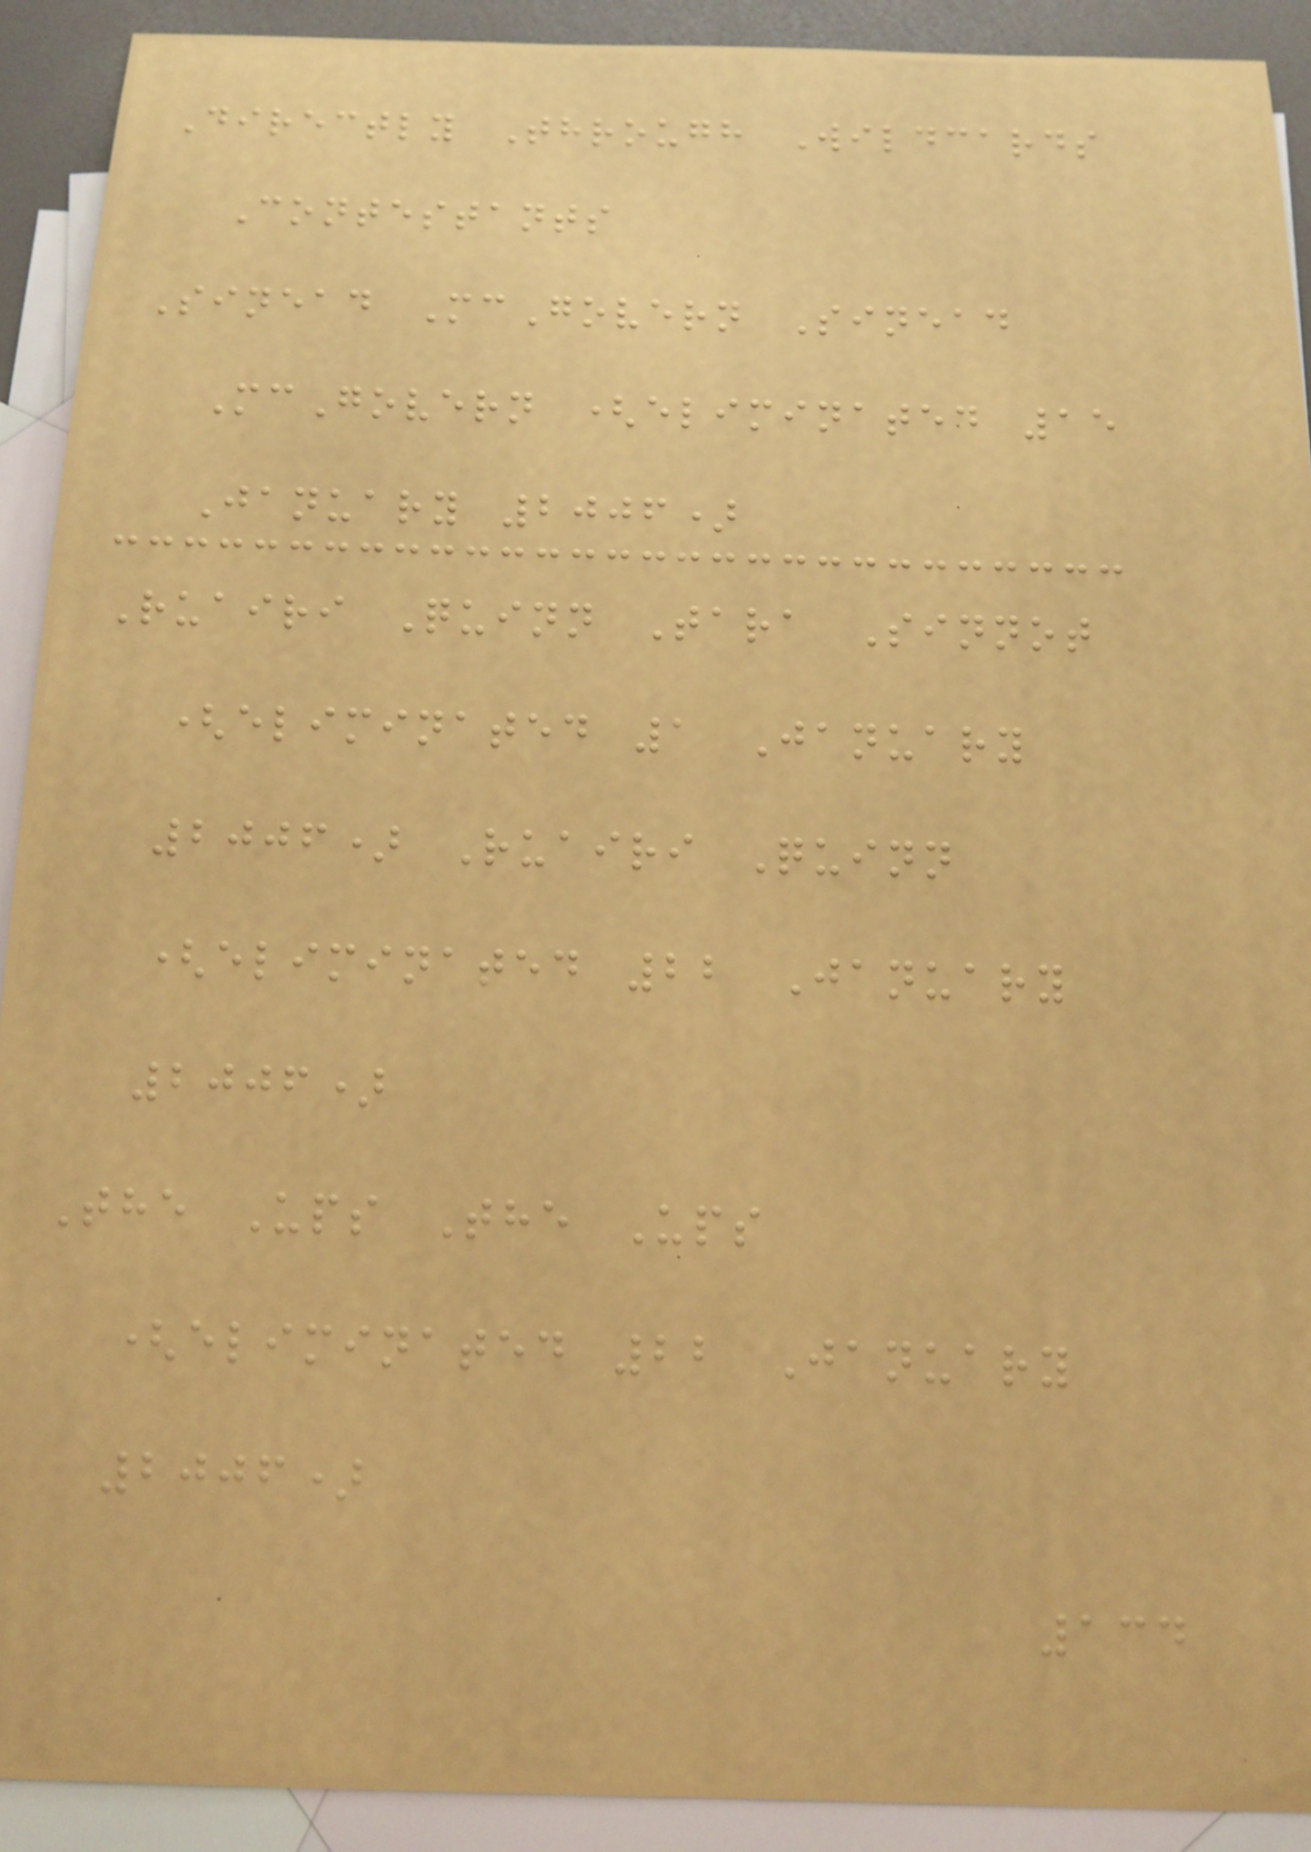Directly Through Wildcards
Contestants
Sinead McGovern Sinead
McGovern (eliminated 15
January 2006)
Ruairi Quinn Tara Sinnot
(eliminated 1 January
2006) Ruairi Quinn
(eliminated 22 January
2006)
The Ups The Ups
(eliminated 22 January
2006)
134
